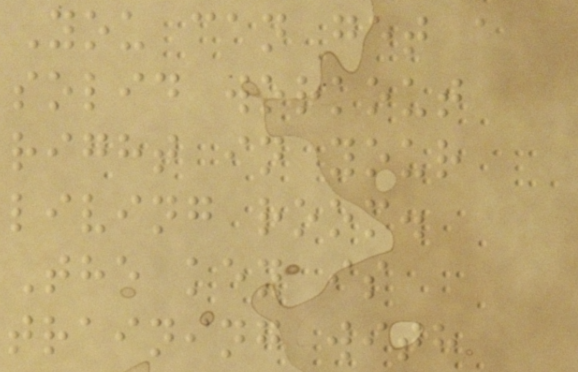You can get a
solid workout
right in your
living room.
The key is
training with
